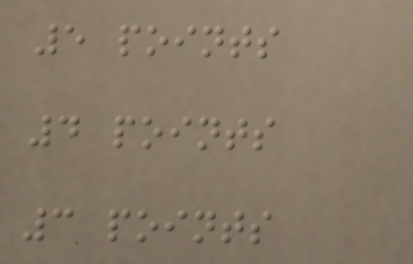5 points
4 points
3 points
